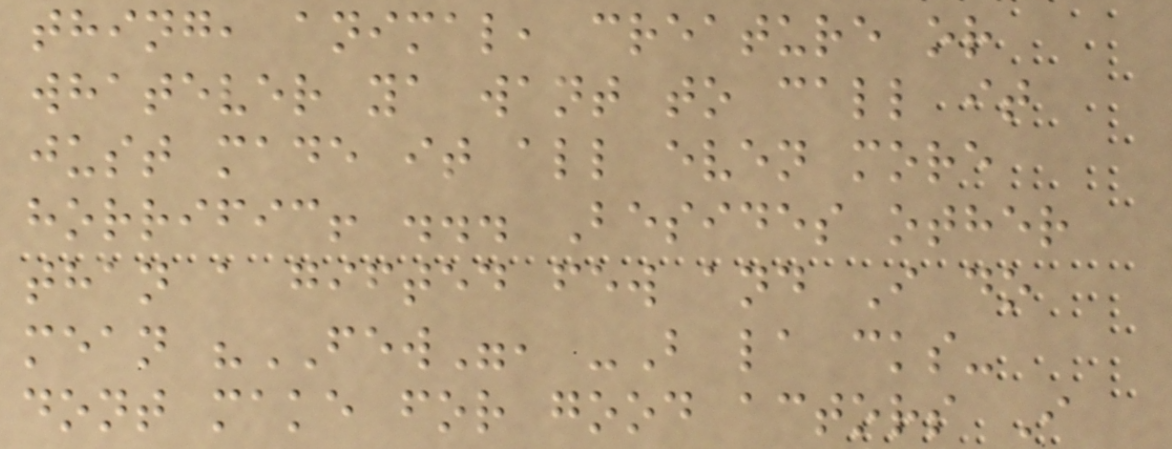thing, animal, creature or
whatever ya want to call it
just made it all even more
horrific! ... Besides other
than a gifted few and I do
mean "FEW", -B la cks-
dont make for good actors I
